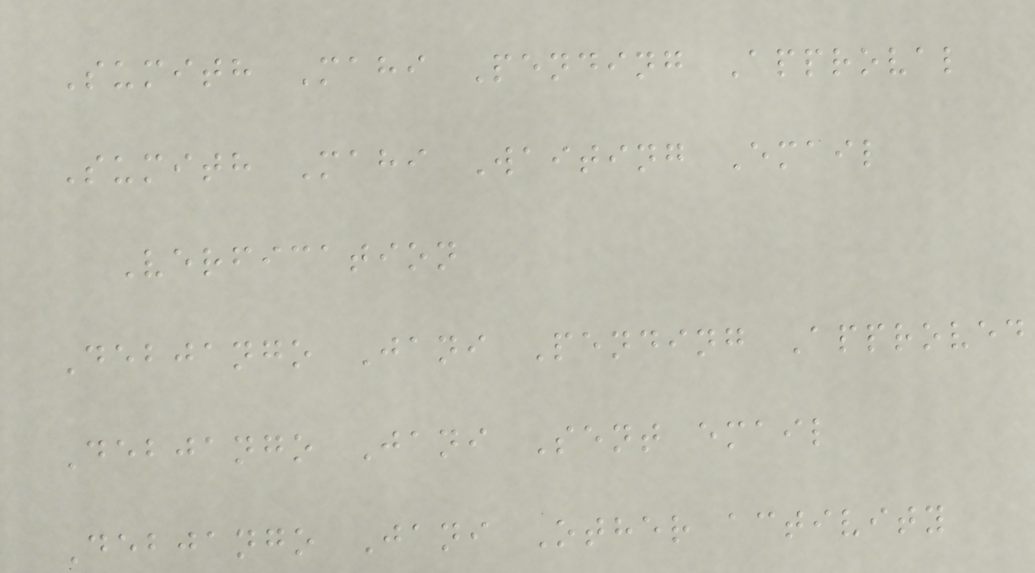Sumith Mahi Pending Approval
Sumith Mahi Waiting Email
Verfication
Debjango Jani Pending Approved
Debjango Jani Sent email
Debjango Jani Other activity
